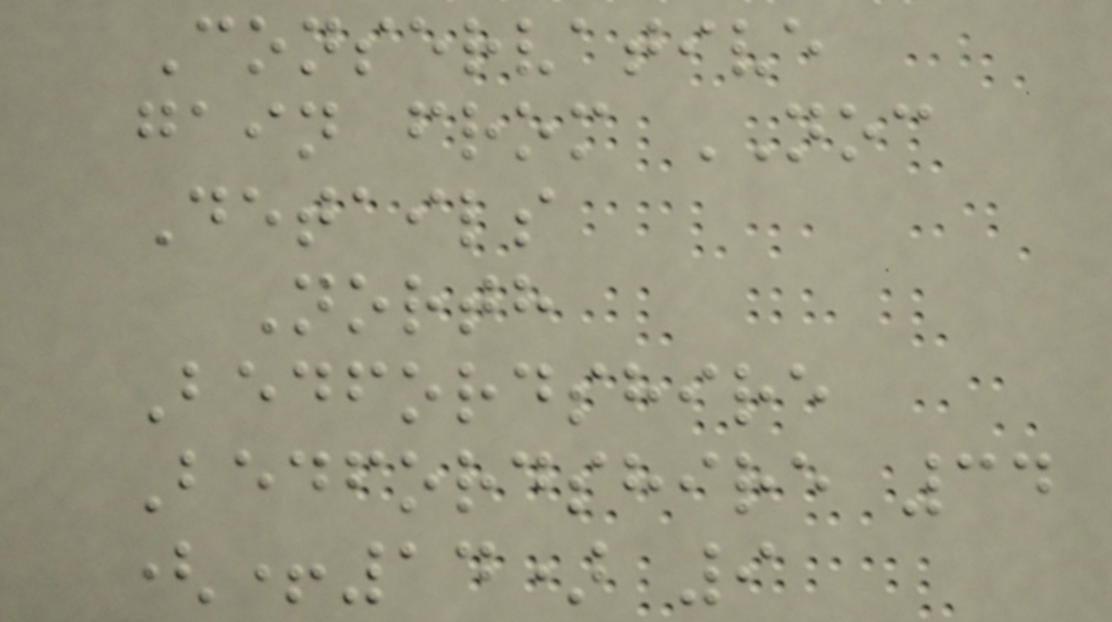Conservative
gain from NOC
Details
North
Bedfordshire
Bedfordshire 34
(+14) 9
